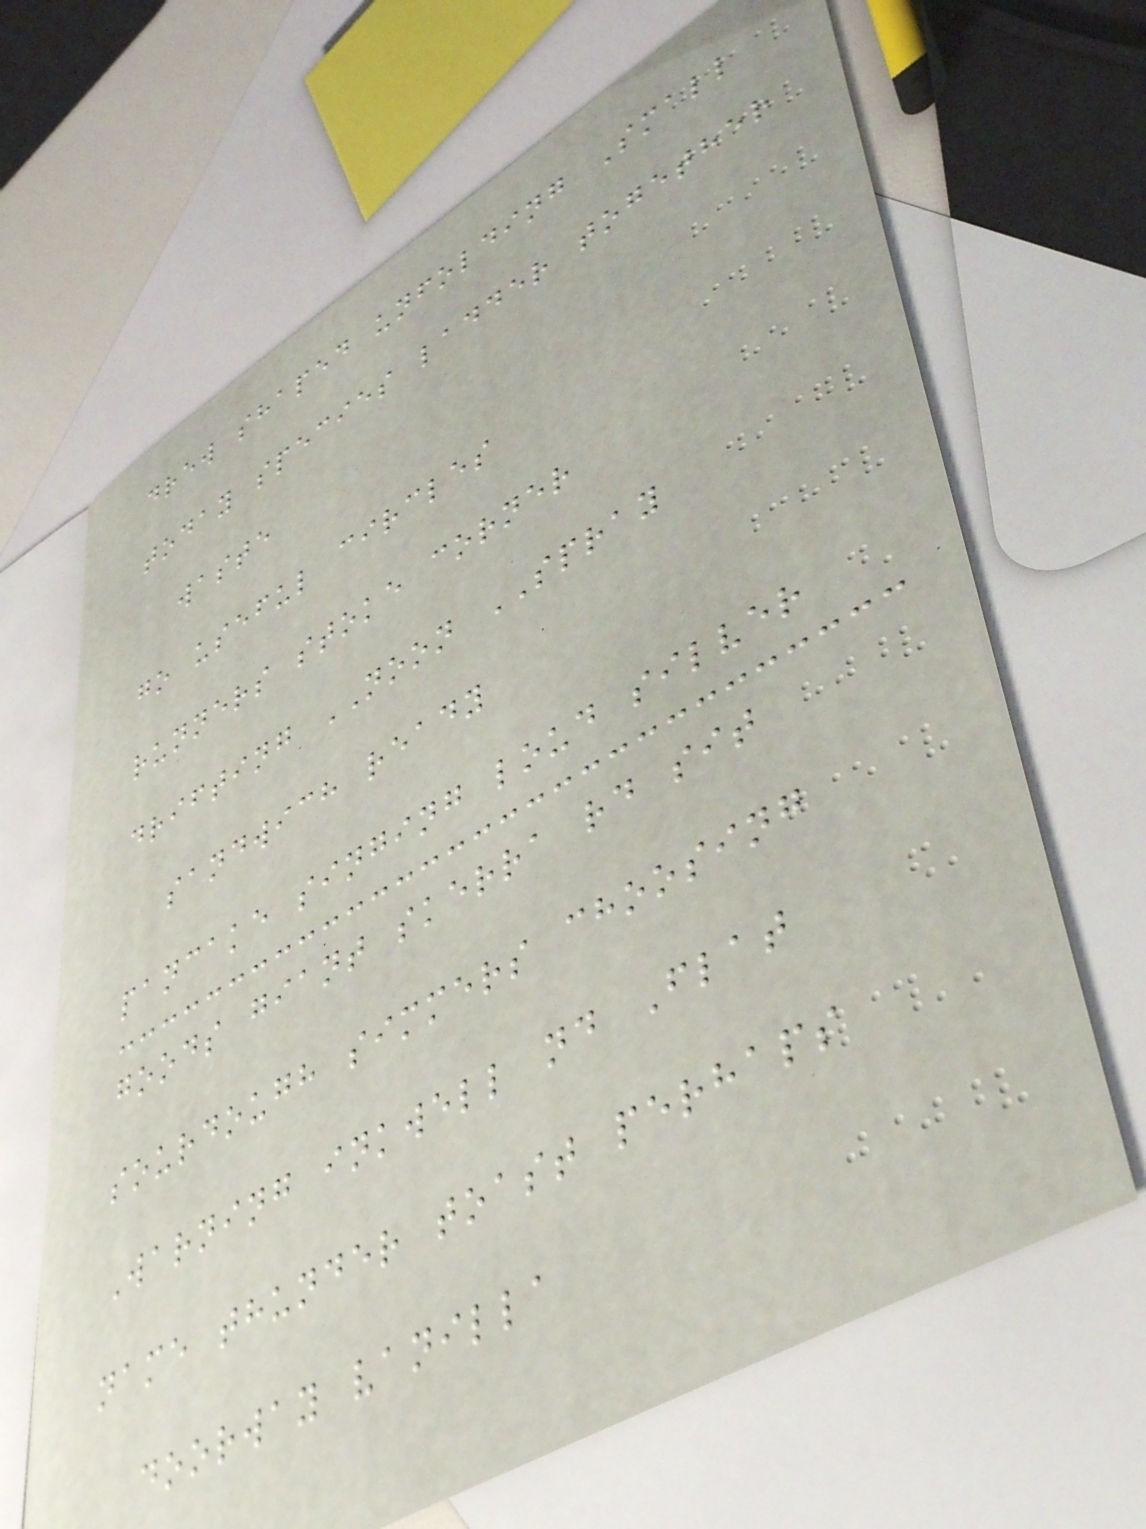drew shaped unfolding Small
today species ladder together
waste
go useful circles
runners stoke corner
drifting NOON SPRAY
sandwich ready
pancake singing loud silver
goods giant skerra rd sit
sourdough simmers choosing
Warning inkwell nd Flat
name thunder toast perhaps
doorway vanilla
